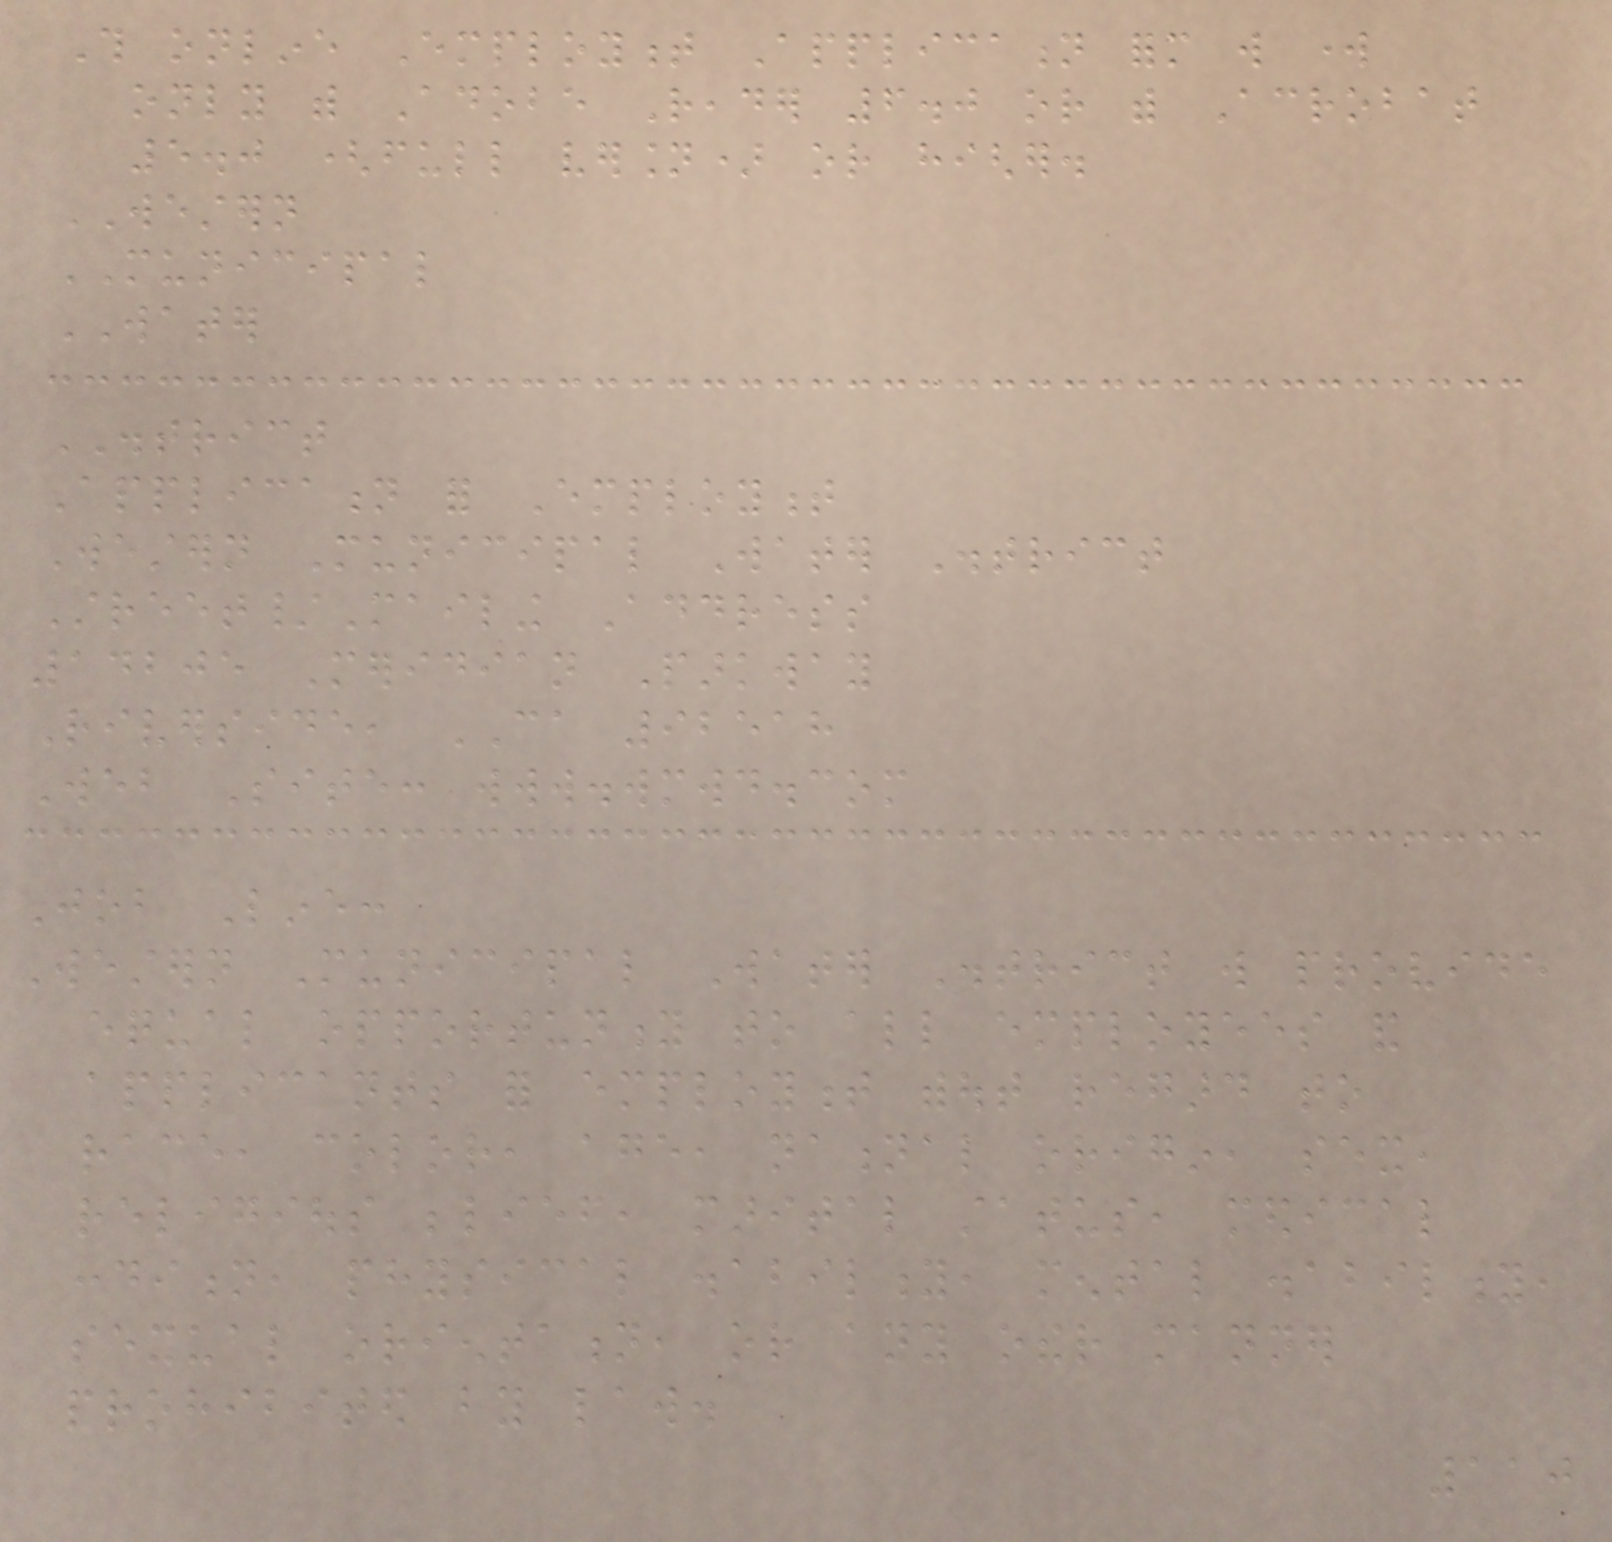This online Employment Application form will work
only with Adobe Reader 6.0 or with Acrobat
5.0 (full version) or higher.
WESTERN
MUNICIPAL
WATER
DISTRICT
Application for Employment
Western Municipal Water District
Street/Mailing Address
14205 Meridian Parkway
Riverside, CA 92518
Web Site: www.wmwd.com
Job Line:
Western Municipal Water District will provide
equal opportunity to all employees and
applicants for employment without regard to
race, color, age, national origin, sex,
religious belief, marital status, medical
condition, physical disability, mental disability,
sexual orientation, or any other manner
prohibited by law.
110
